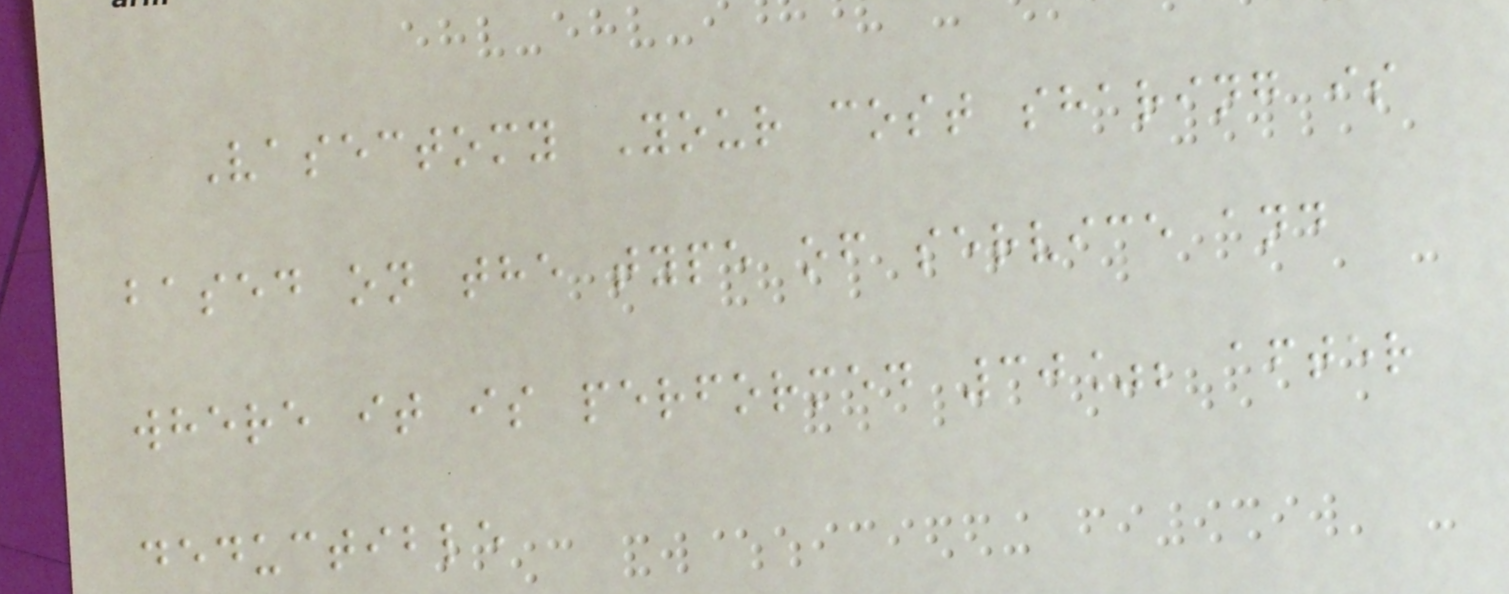Vasectomy Your cost sharing is
based on the type of service and
where it is performed 30%; after
deductible
